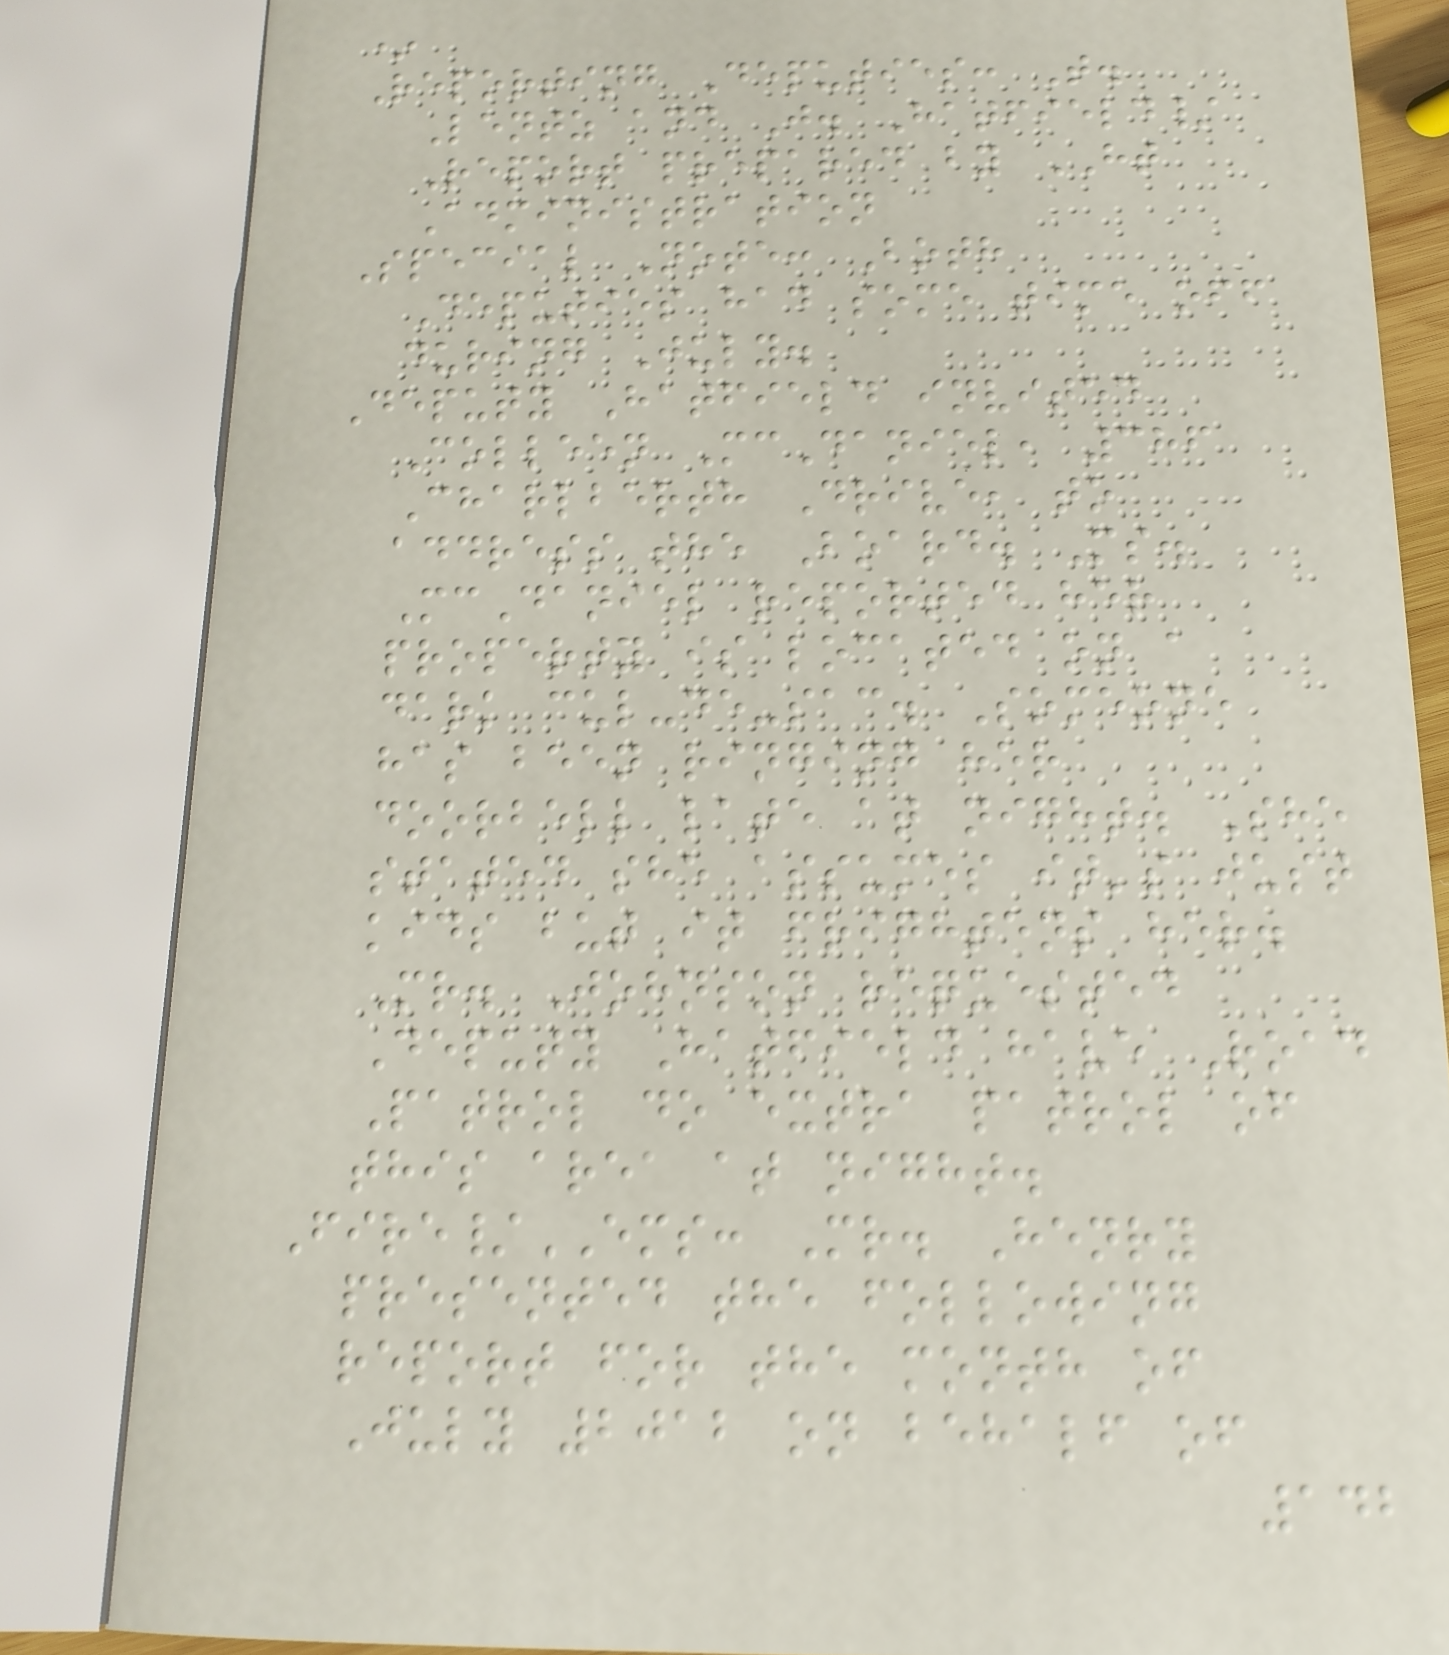*
Reporting Deputies: T.
Lentz and J. Hatfield/
Report prepared by HT
Administration
Special Note: Both
Deputies had some time off
during July.
Deputy Hatfield invited
Colleen McDaniel, 386
Charlberth Drive, to
address the Board. Ms.
McDaniel reported her
property is located on a
dark cul-de-sac. Someone
has been ringing her
doorbell late at night. She
stated she assumes it's just
kids but it frightens her.
Mr. Johnson requested
Deputy Hatfield have Road
Patrol do extra patrol of
this area at night.
Fire/EMS: Mr. Henry
presented the following
report for the month of
July 2012 on behalf of
142
